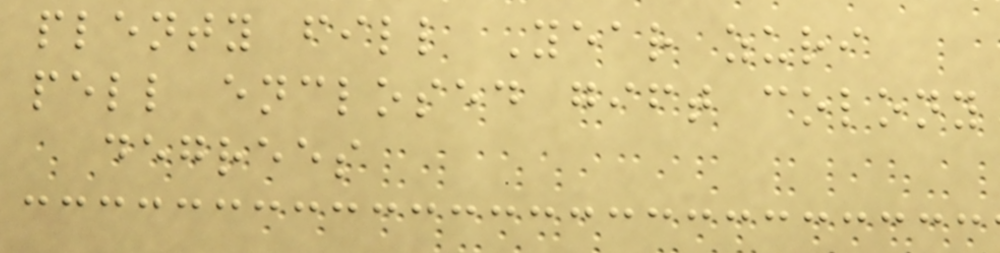plenty fill Year zuri
pell enclosed gift colony
degrees
